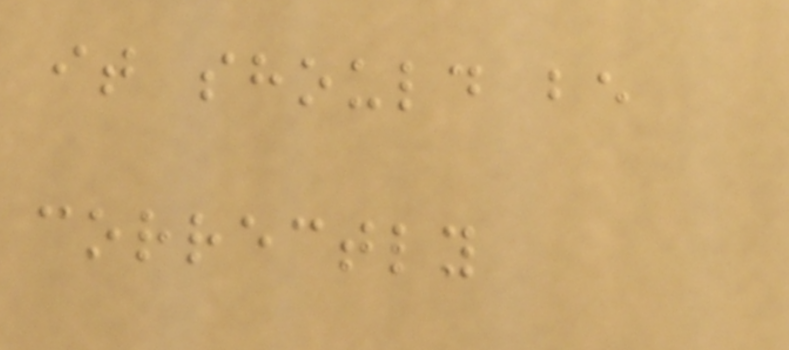it should be
correctly
